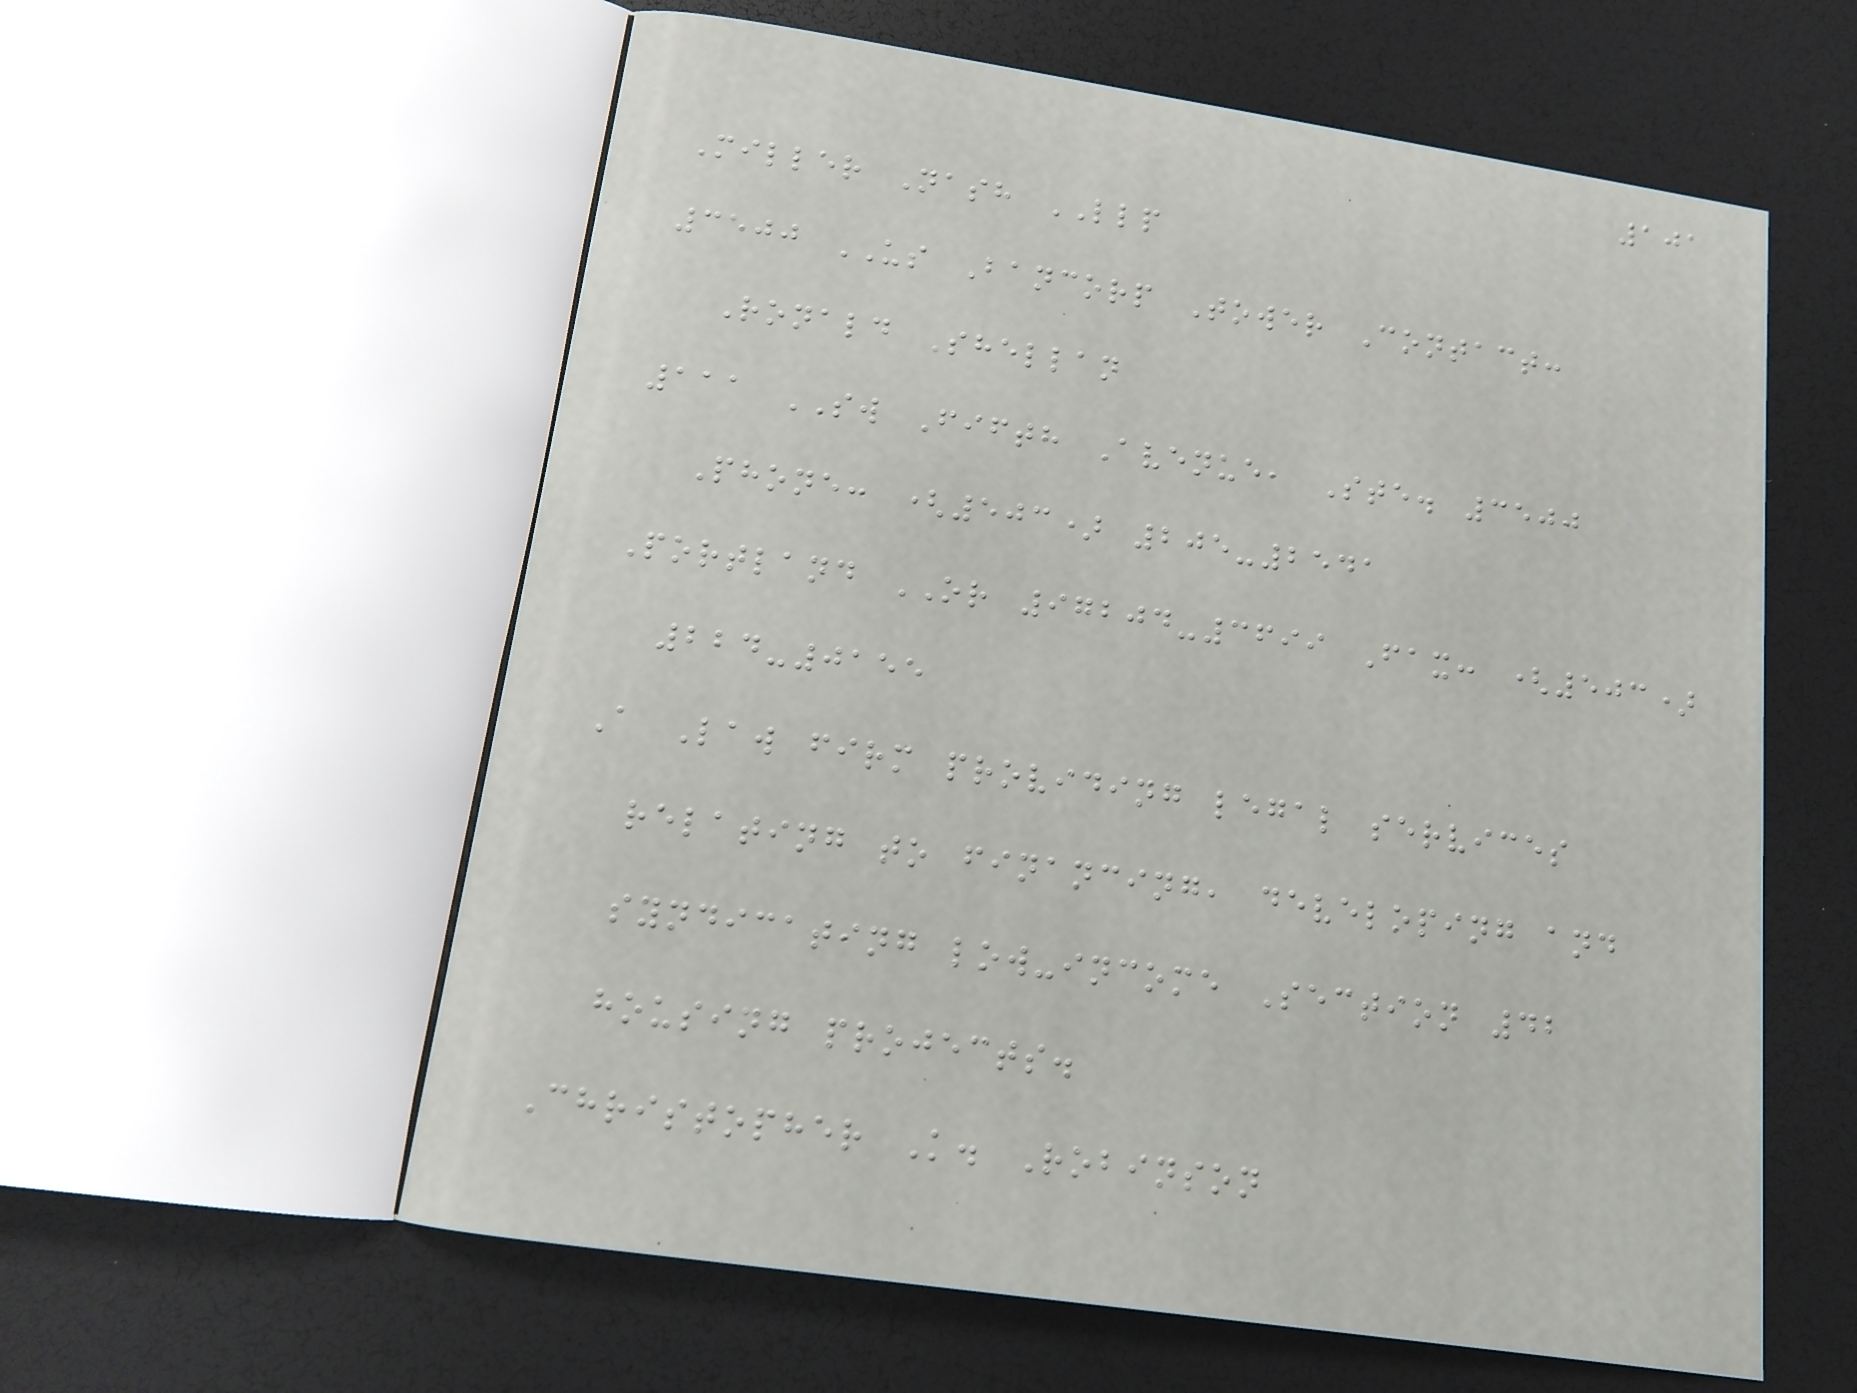101
Miller Nash LLP
3500 US Bancorp Tower Contact:
Ronald Shellan
111 SW Fifth Avenue, Ste. 3500
Phone: (503) 205-2541
Portland OR 97204-3699 Fax: (503)
224-0155
A Law firm providing legal services
relating to financing, developing and
syndicating low-income Section 42
housing projects.
Christopher K. Robinson
